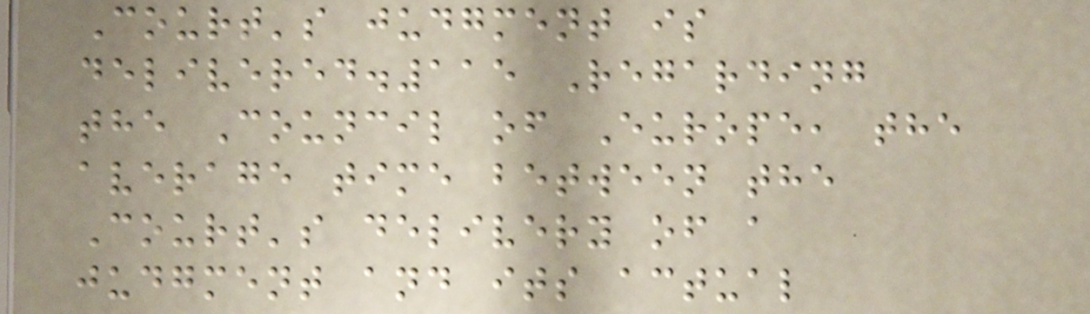Court's judgment is
delivered.115 Regarding
the Council of Europe, the
average time between the
Court's delivery of a
judgment and its actual
